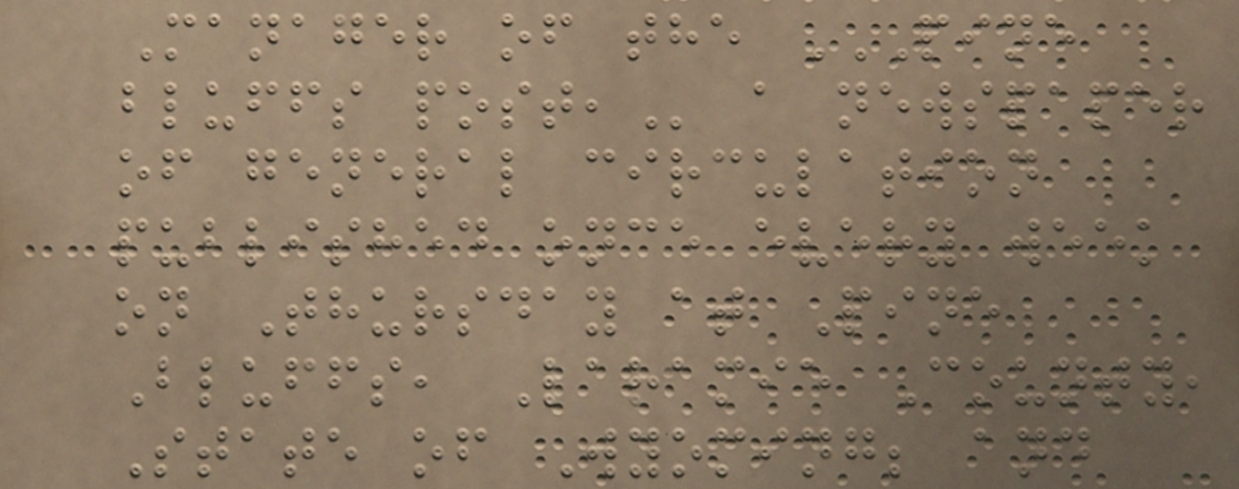Manager of the PINE
BLUFFS POST, a newspaper
of general circulation
published once every week
on Thursday at Pine
Bluffs, Laramie County,
State of Wyoming; and
